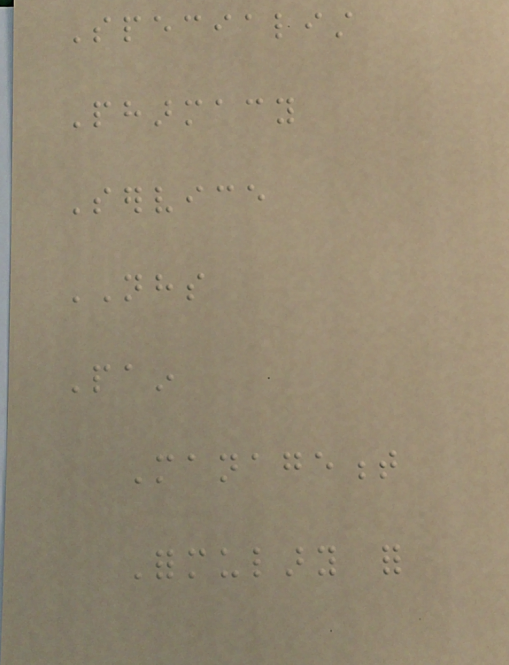Specialist
Pharmacy
Service
NHS
Pain
Management
Formulary for
